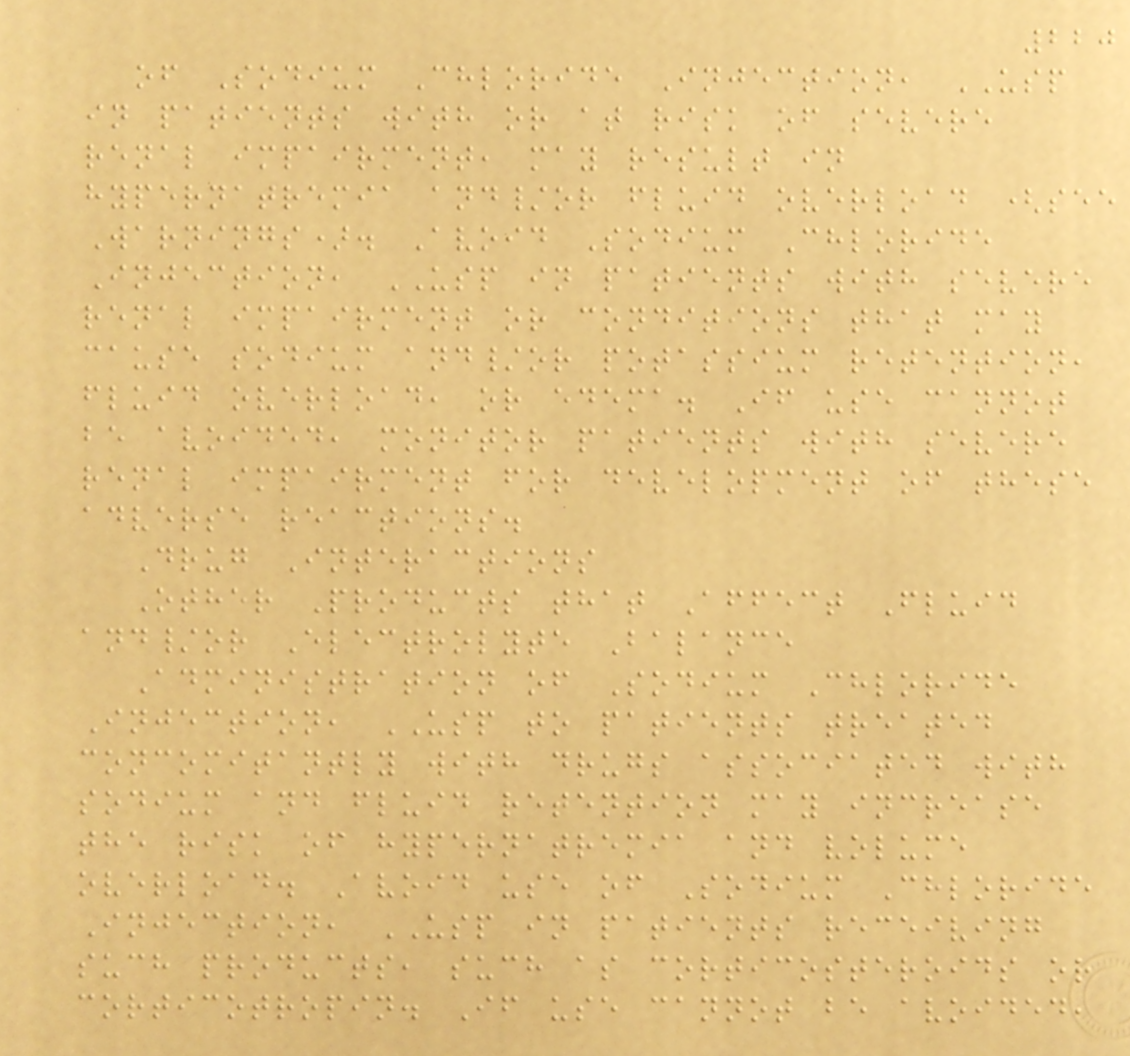220
of Sodium Chloride Injection, USP
in patients with or at risk of severe
renal impairment, may result in
hypernatremia and/or fluid overload (see
Warnings). Avoid Sodium Chloride
Injection, USP in patients with severe
renal impairment or conditions that may
cause sodium and/or potassium retention,
fluid overload, or edema. If use cannot
be avoided, monitor patients with severe
renal impairment for development of these
adverse reactions.
Drug Interactions
Other Products that Affect Fluid
and/or Electrolyte Balance
Administration of Sodium Chloride
Injection, USP to patients treated
concomitantly with drugs associated with
sodium and fluid retention may increase
the risk of hypernatremia and volume
overload. Avoid use of Sodium Chloride
Injection, USP in patients receiving
such products, such as corticosteroids or
corticotropin. If use cannot be avoided,
